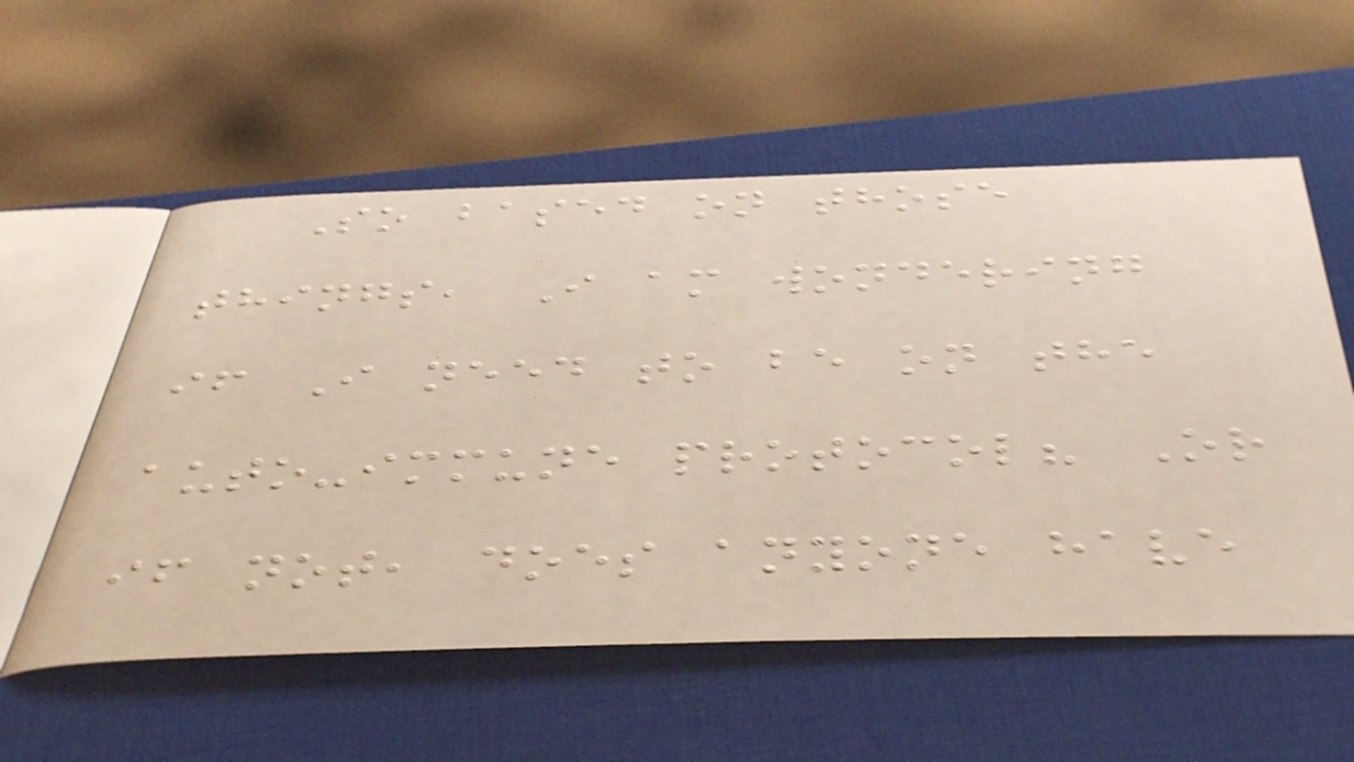So based on those
things, I am wondering
if I need to be on the
auto-immune protocol? Or
if not, does anyone have
